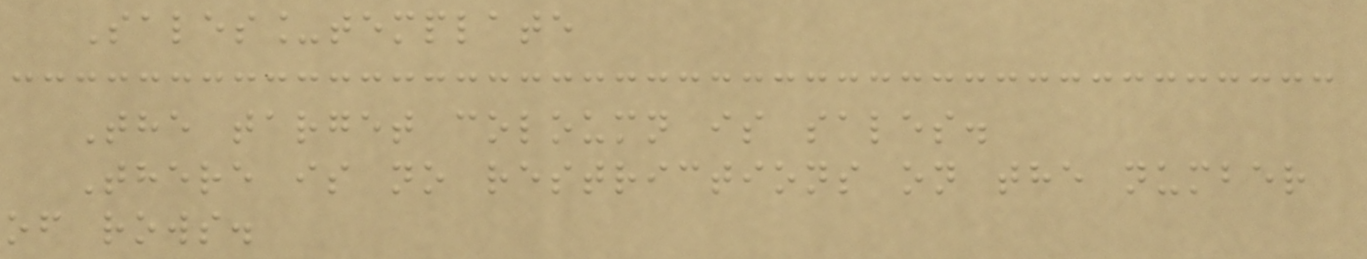Sales_template
The target coloumn is sales.
There is no restrictions on the number
of rows.
